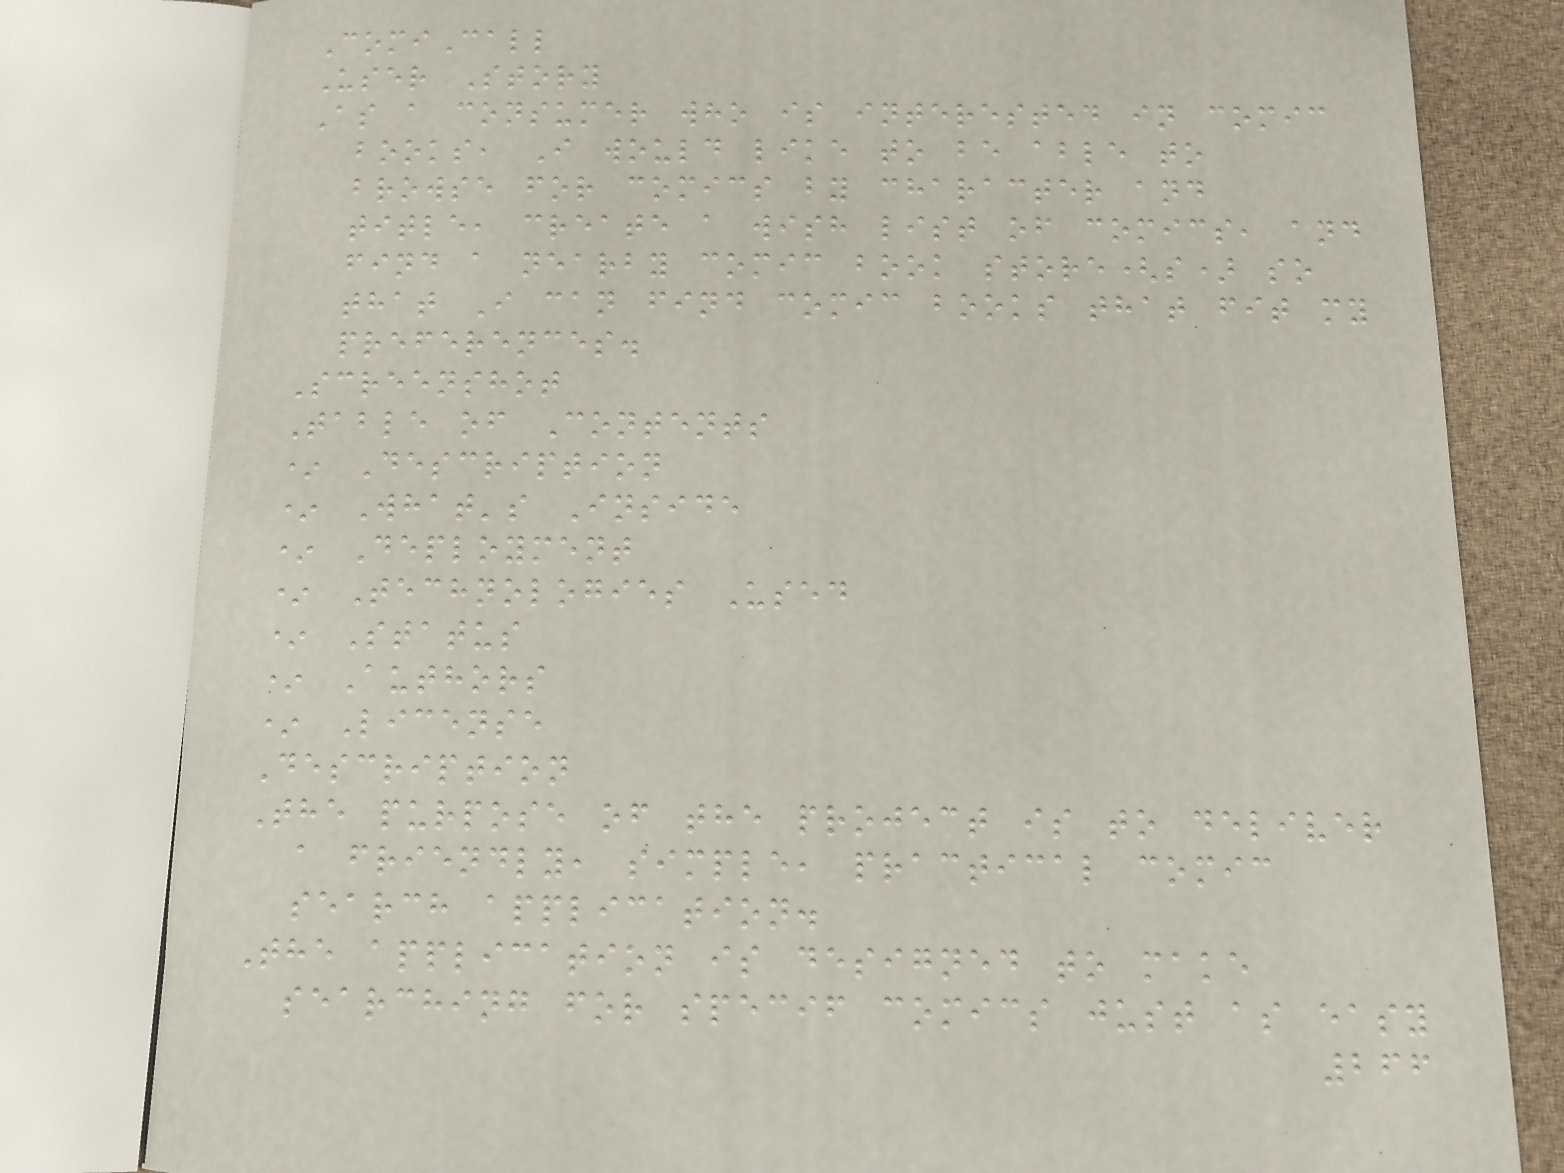ComiCall
User Story
As a consumer who is interested in comic
books, I would like to be able to
browse for comics by character and
title, create a wish list of comics, and
find a nearby comic book store(s) so
that I can find comic books that fit my
preferences.
Screenshot
Table of Contents
* Description
* What's Inside
* Deployment
* Technologies Used
* Status
* Authors
* License
Description
The purpose of the project is to deliver
a friendly, simple, practical comic
search application.
The application is designed to make
searching for specif comics just as easy
266
